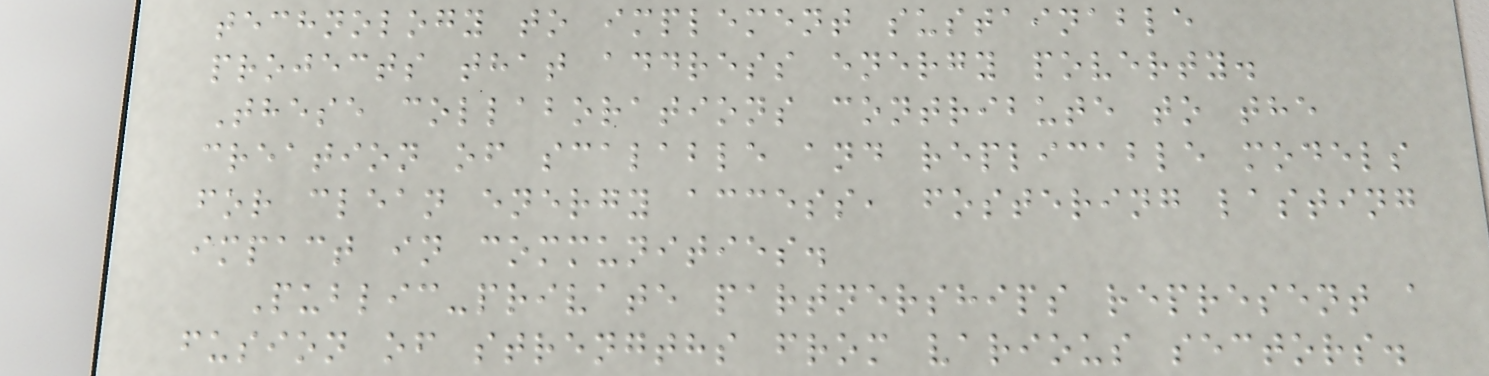technology to implement sustainable
projects that address energy poverty.
These collaborations contribute to the
creation of scalable and replicable models
for clean energy access, fostering lasting
impact in communities.
Public-private partnerships represent a
fusion of strengths from various sectors.
